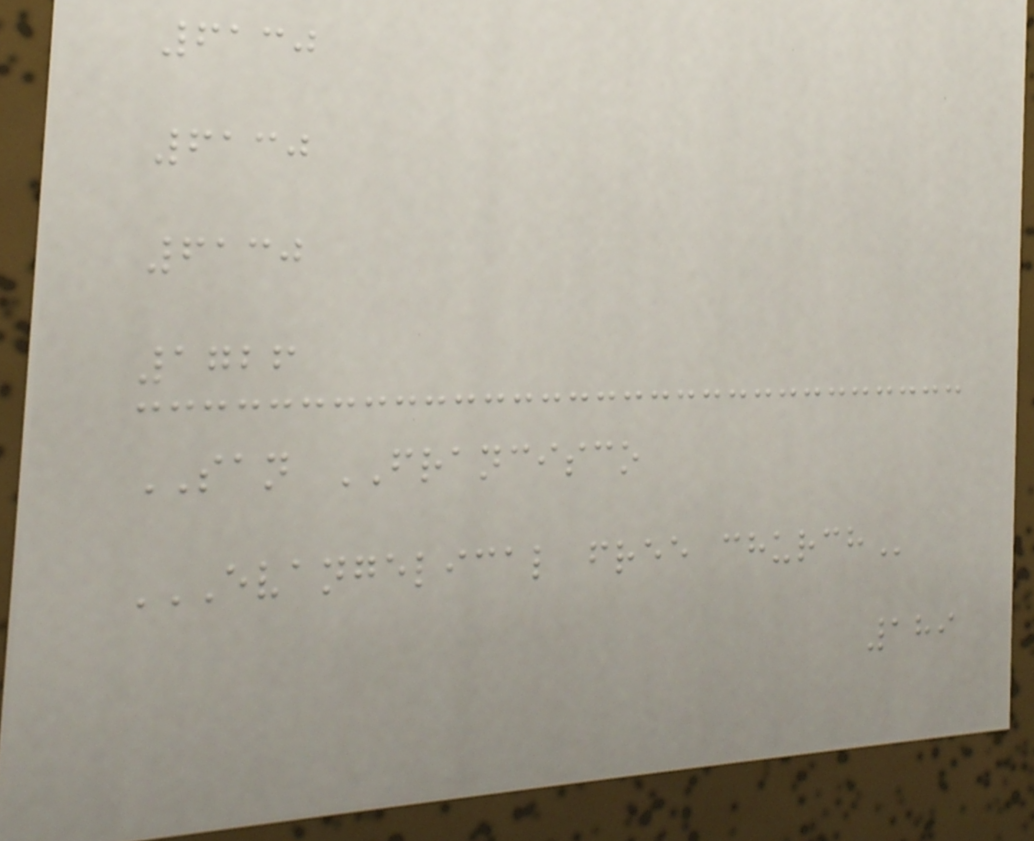6130
6130
6130
1726
SAN FRANCISCO
EVANGELICAL FREE CHURCH
189
